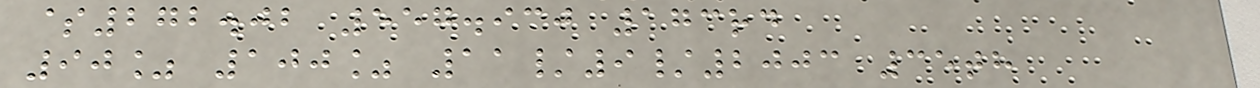$272.02 557.930 173rd
90% 100% 11/9/2003 35th
